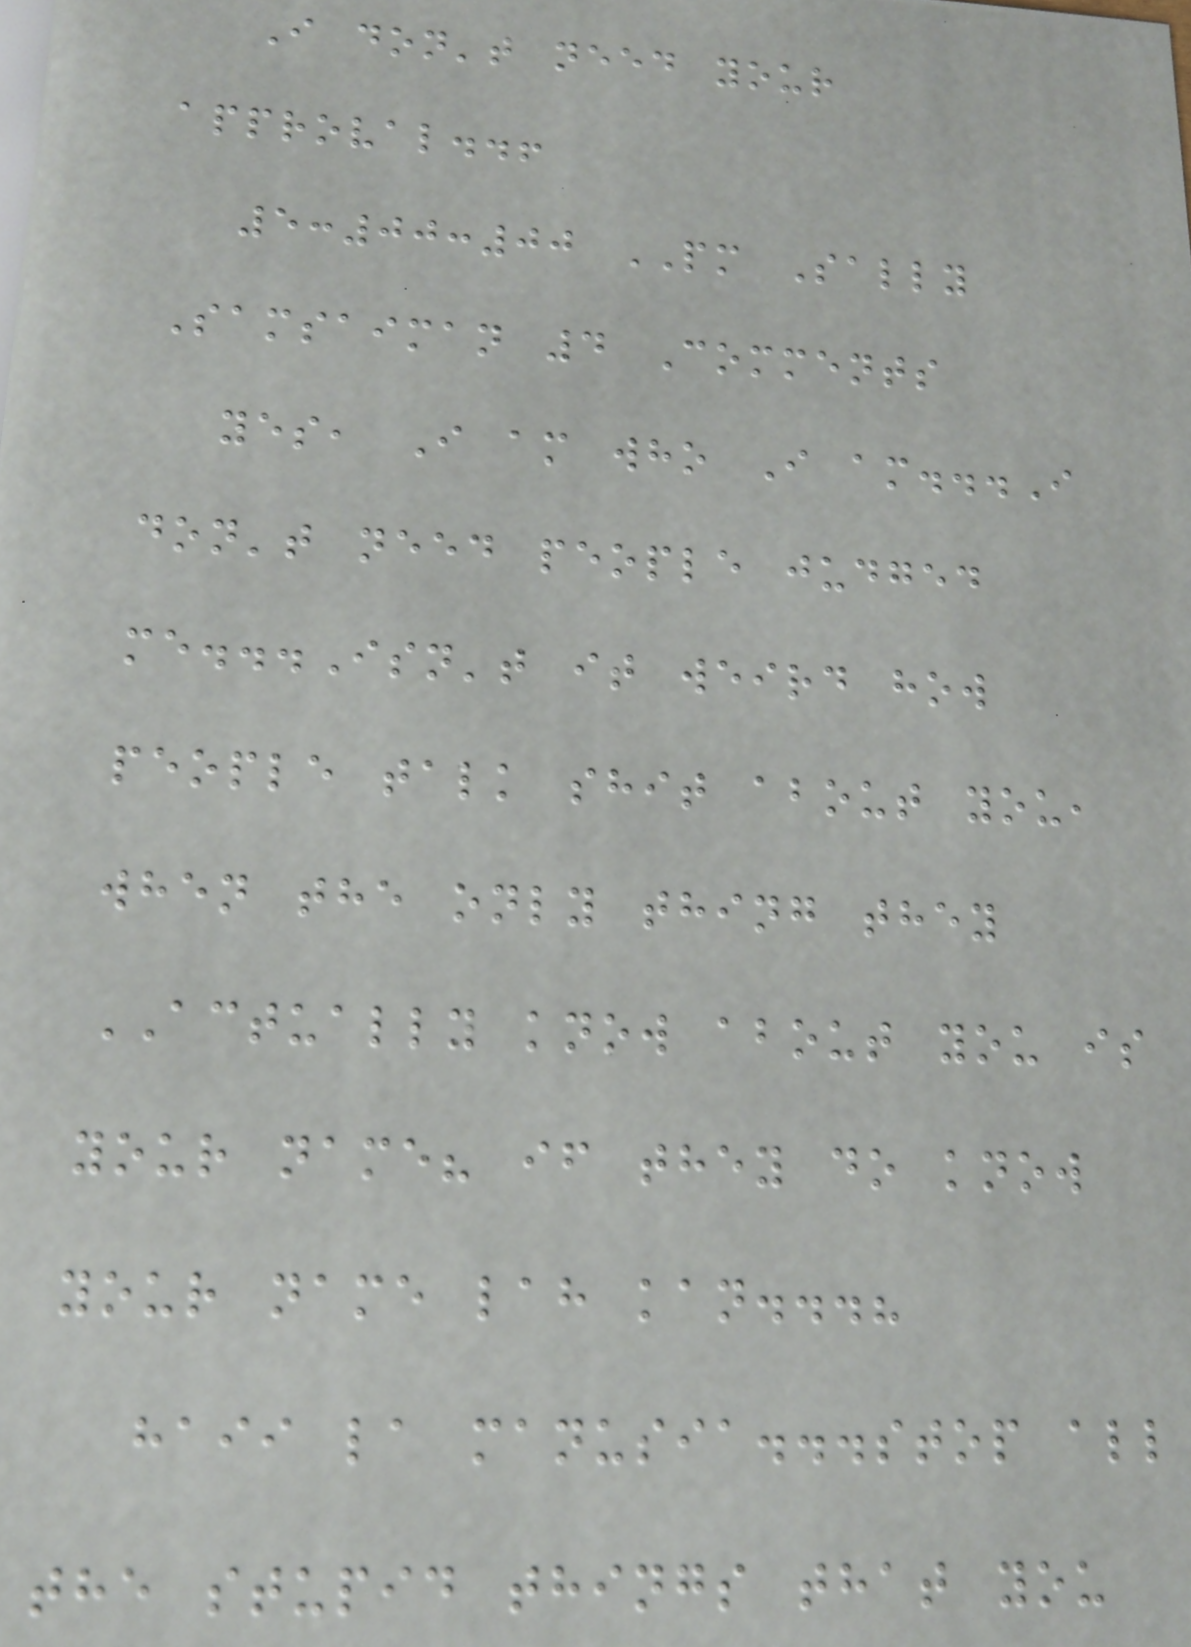I don't need your
approval..!
5:00:00 PM Sally
Samsaiman 4 Comments
yes, I am who I am...I
don't need people judged
me...Isn't it weird how
people talk shit about you,
when the only thing they
ACTUALLY know about you is
your name? if they do know
your name lah kan...?
haii la manusia...stop all
the stupid things that you
